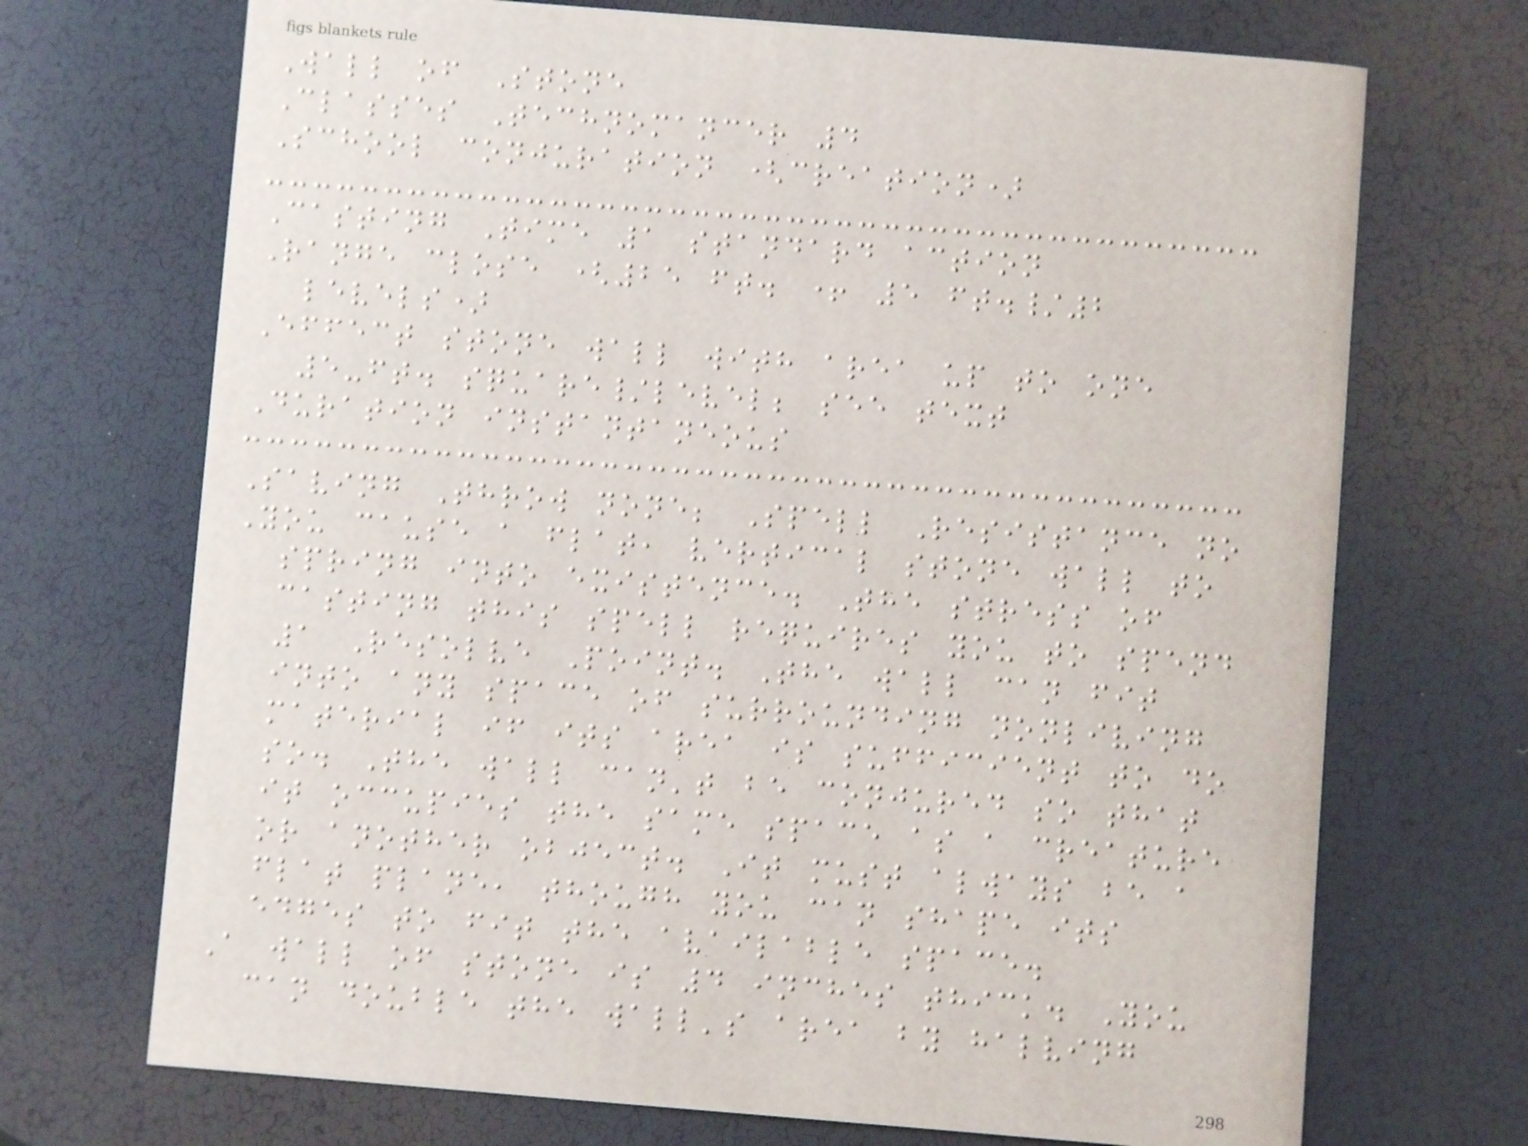Wall of Stone
Classes Technomancer 4
School conjuration (creation)
Casting Time 1 standard action
Range close (25 ft. + 5 ft./2
levels)
Effect stone wall with area up to one
5-ft. square/level; see text
Duration instantaneous
Saving Throw none; Spell Resistance no
You cause a flat, vertical stone wall to
spring into existence. The stress of
casting this spell requires you to spend
1 Resolve Point. The wall can fit
into any space of surrounding nonliving
material if its area is sufficient to do
so. The wall can't be conjured so that
it occupies the same space as a creature
or another object. It must always be a
flat plane, though you can shape its
edges to fit the available space.
A wall of stone is 4 inches thick. You
can double the wall's area by halving
